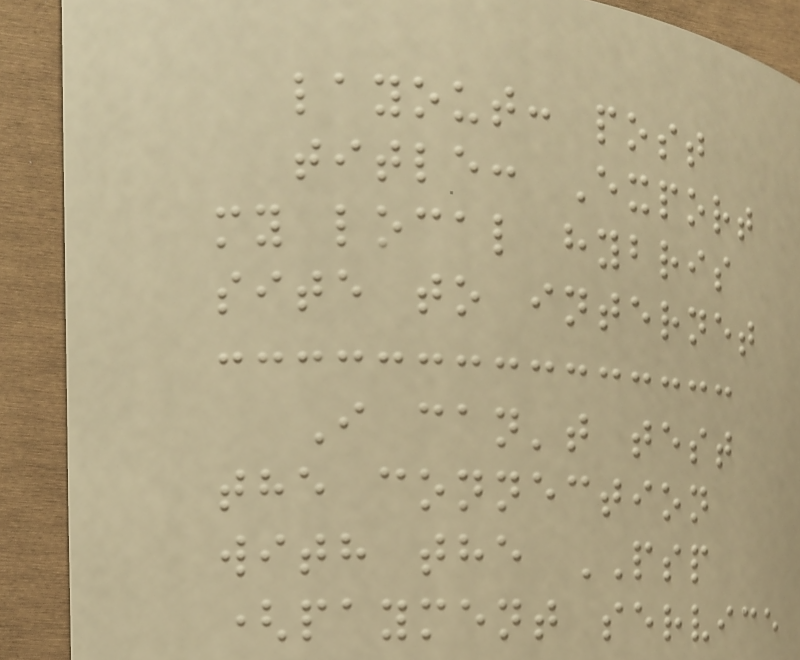layout: post
title: Export
my local hybris
site to internet
I can't test
the connection
with the PSP
(payment service
